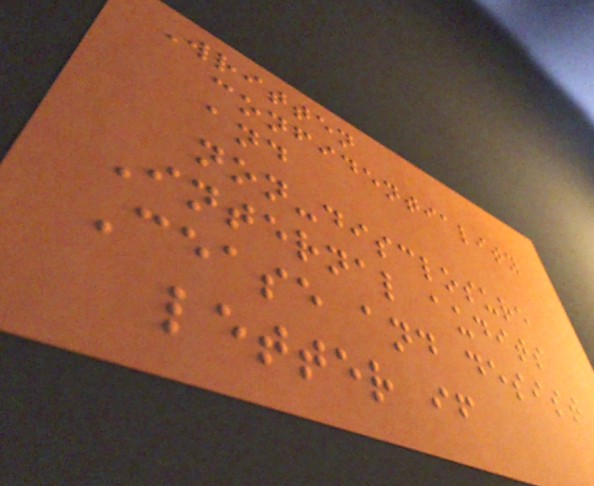Written
confidentiality
and
non-disclosure
Internal audits
Cease and desist
letter if
